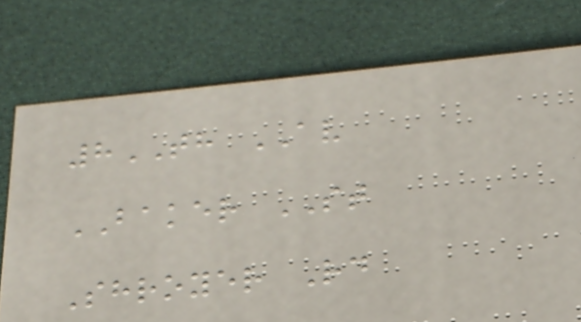8TH AV
BAKER ST
Shroyer Rd
